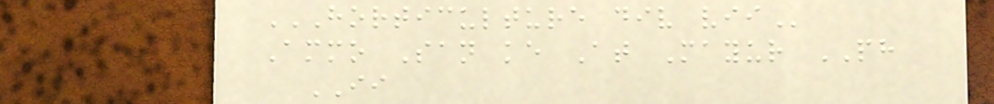HORTICULTURE DIV VII
Ammo San ke At Mayur PH
II
